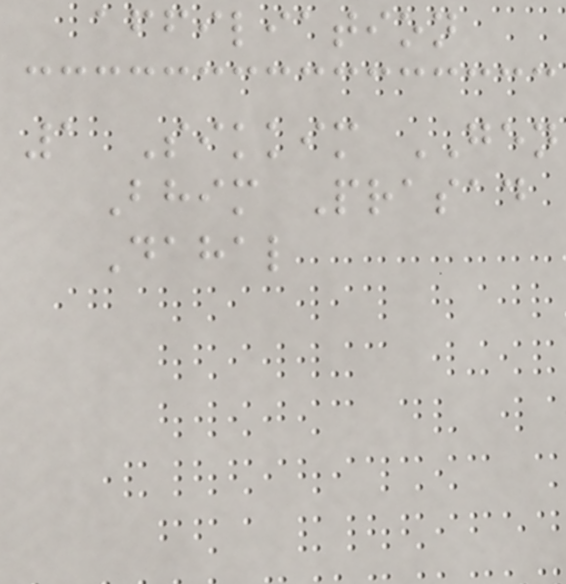affiliation
1 Sikkim GEN
Bhim Prasad
Dahal
